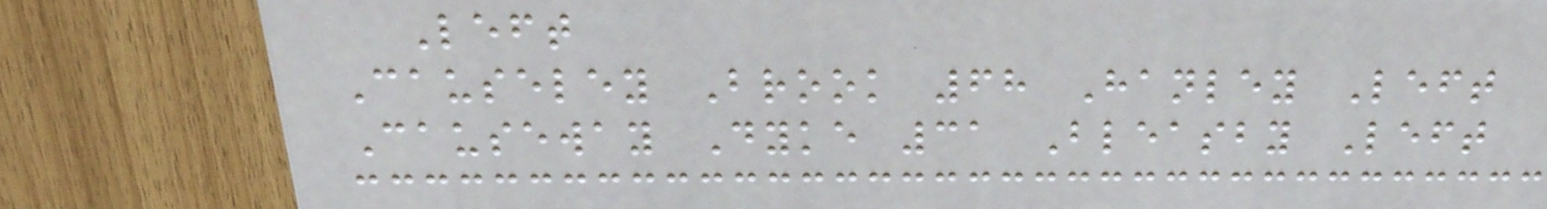Left
Causeley Brook 68 Hanley Left
Causeway Dyke 31 Bleasby Left
